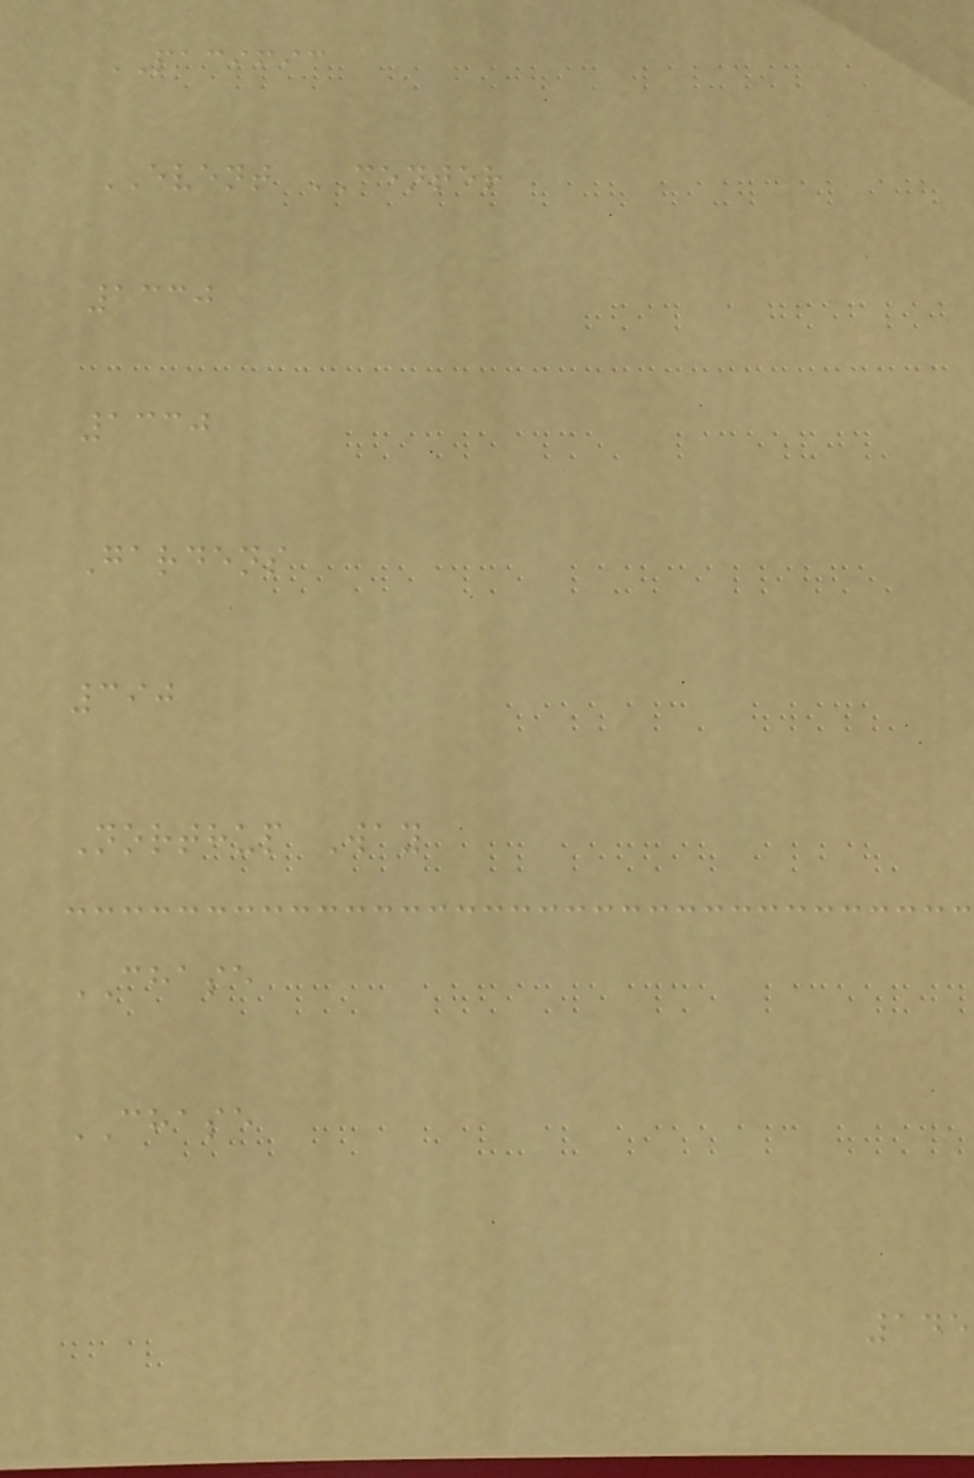PACIFIC
EVENT CENTER
1330
1330
Gardens
390
Northup Way
CHASE
CHASE
145
